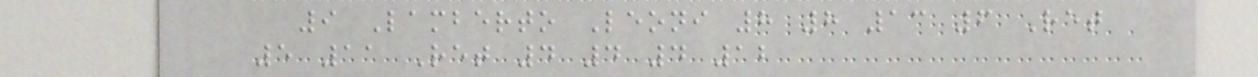9 Lamberto Leoni 8 8 13 6 Ret
5 11 Ret 4 4 4 12
